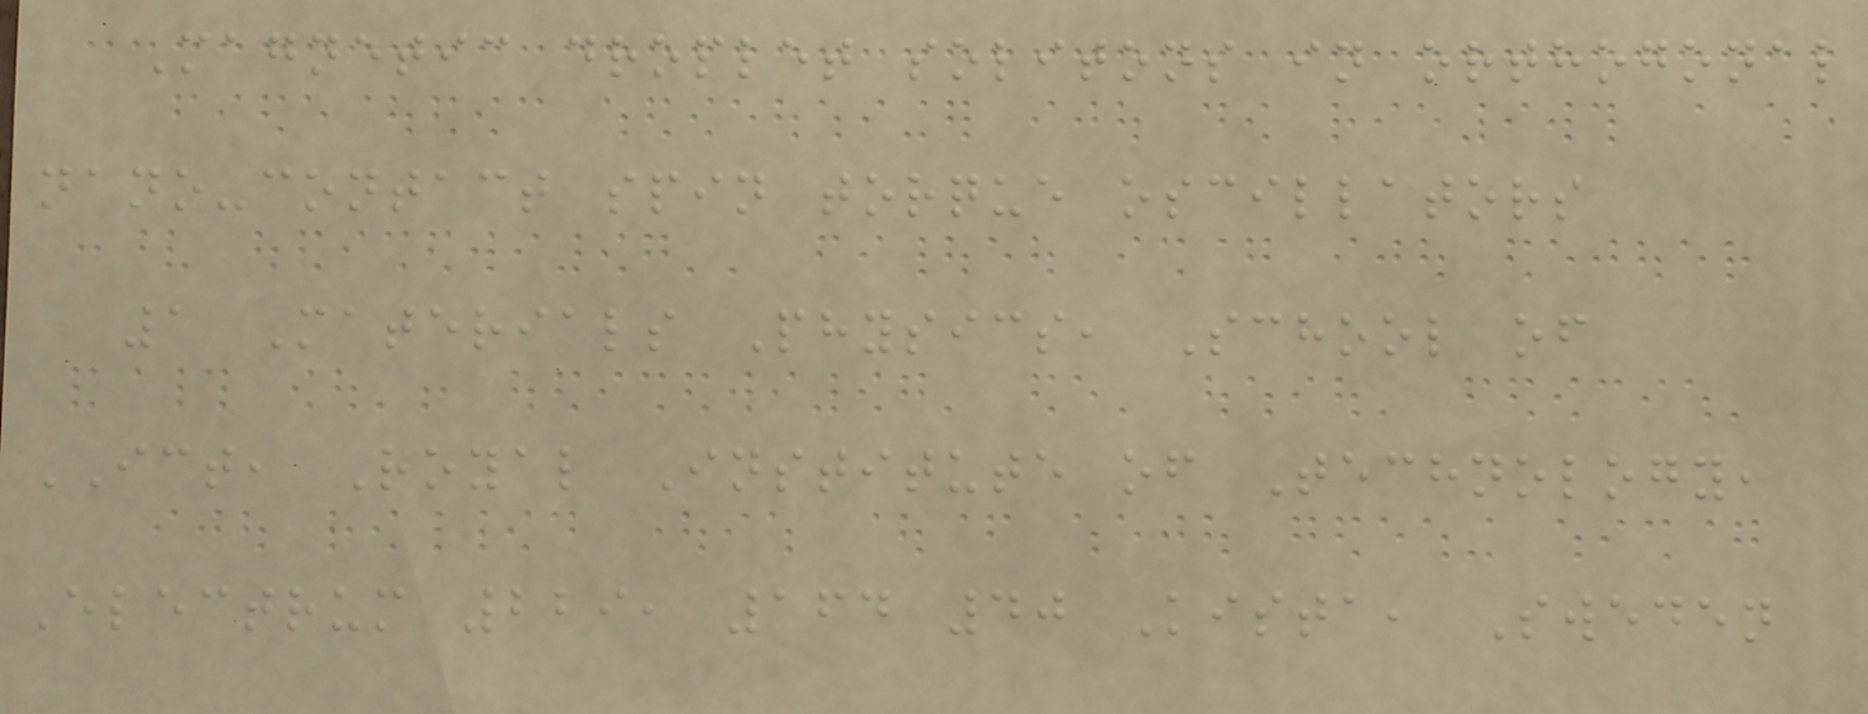Magnetic droplet solitons in orthogonal
nano-contact spin torque oscillators
1 Materials Physics, School of
ICT, Royal Institute of Technology,
Electrum 229, 164 40 Kista, Sweden
